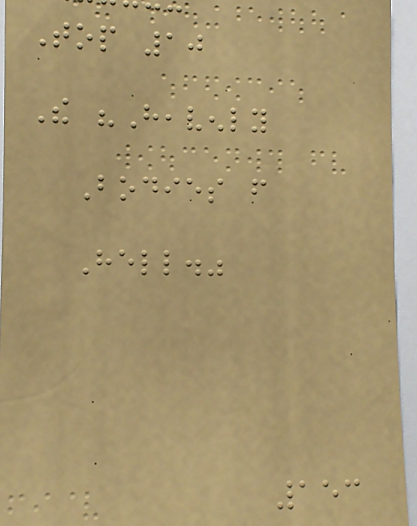Top 10
The "Heavenly
Bodies from
Hell."
153
